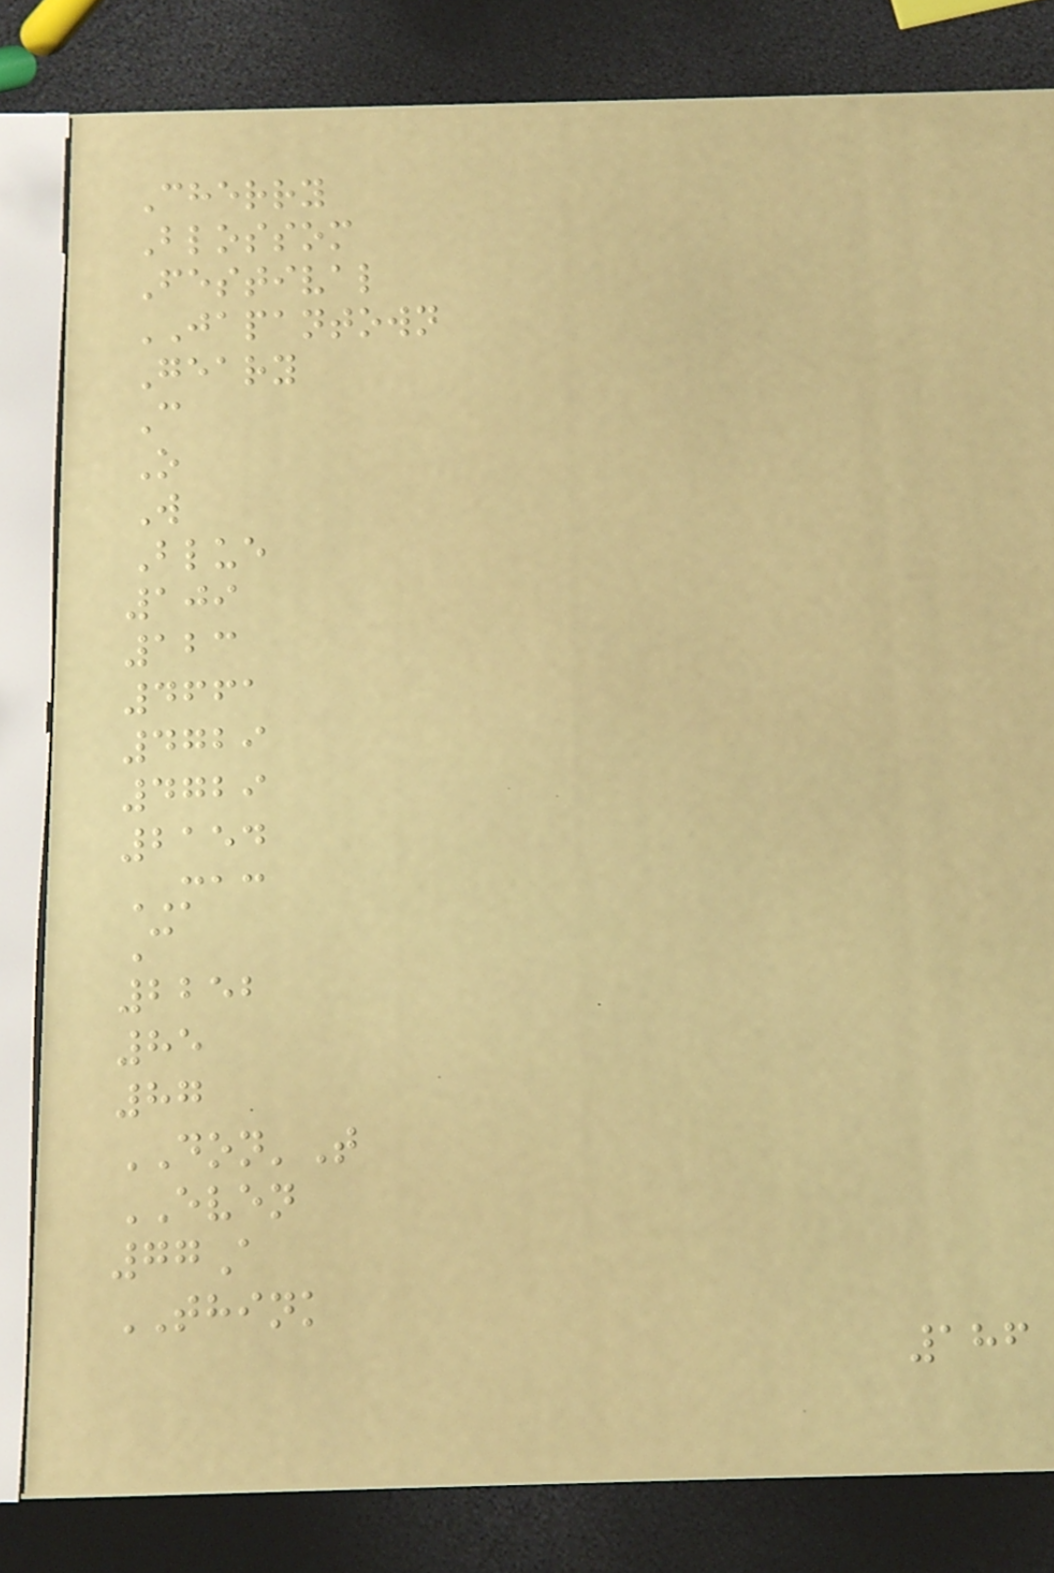Cherry
Blossom
Festival
JAPANTOWN
Geary
C
O
W
Blue
109
123
4661
4729
4729
2154
MAC
C
2252
85
87
DON'T
EVEN
77A
THINK
186
